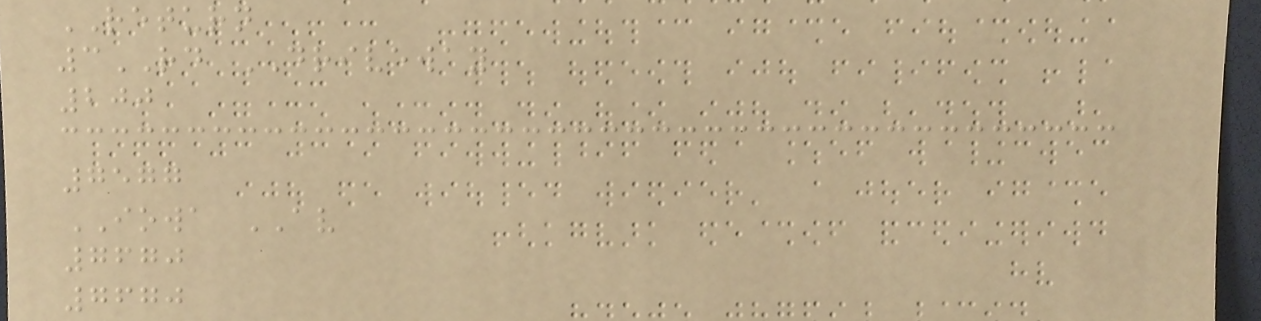RETURN
3RD DRIVEWAY
200
7577
IOWA AV
7670
7670
